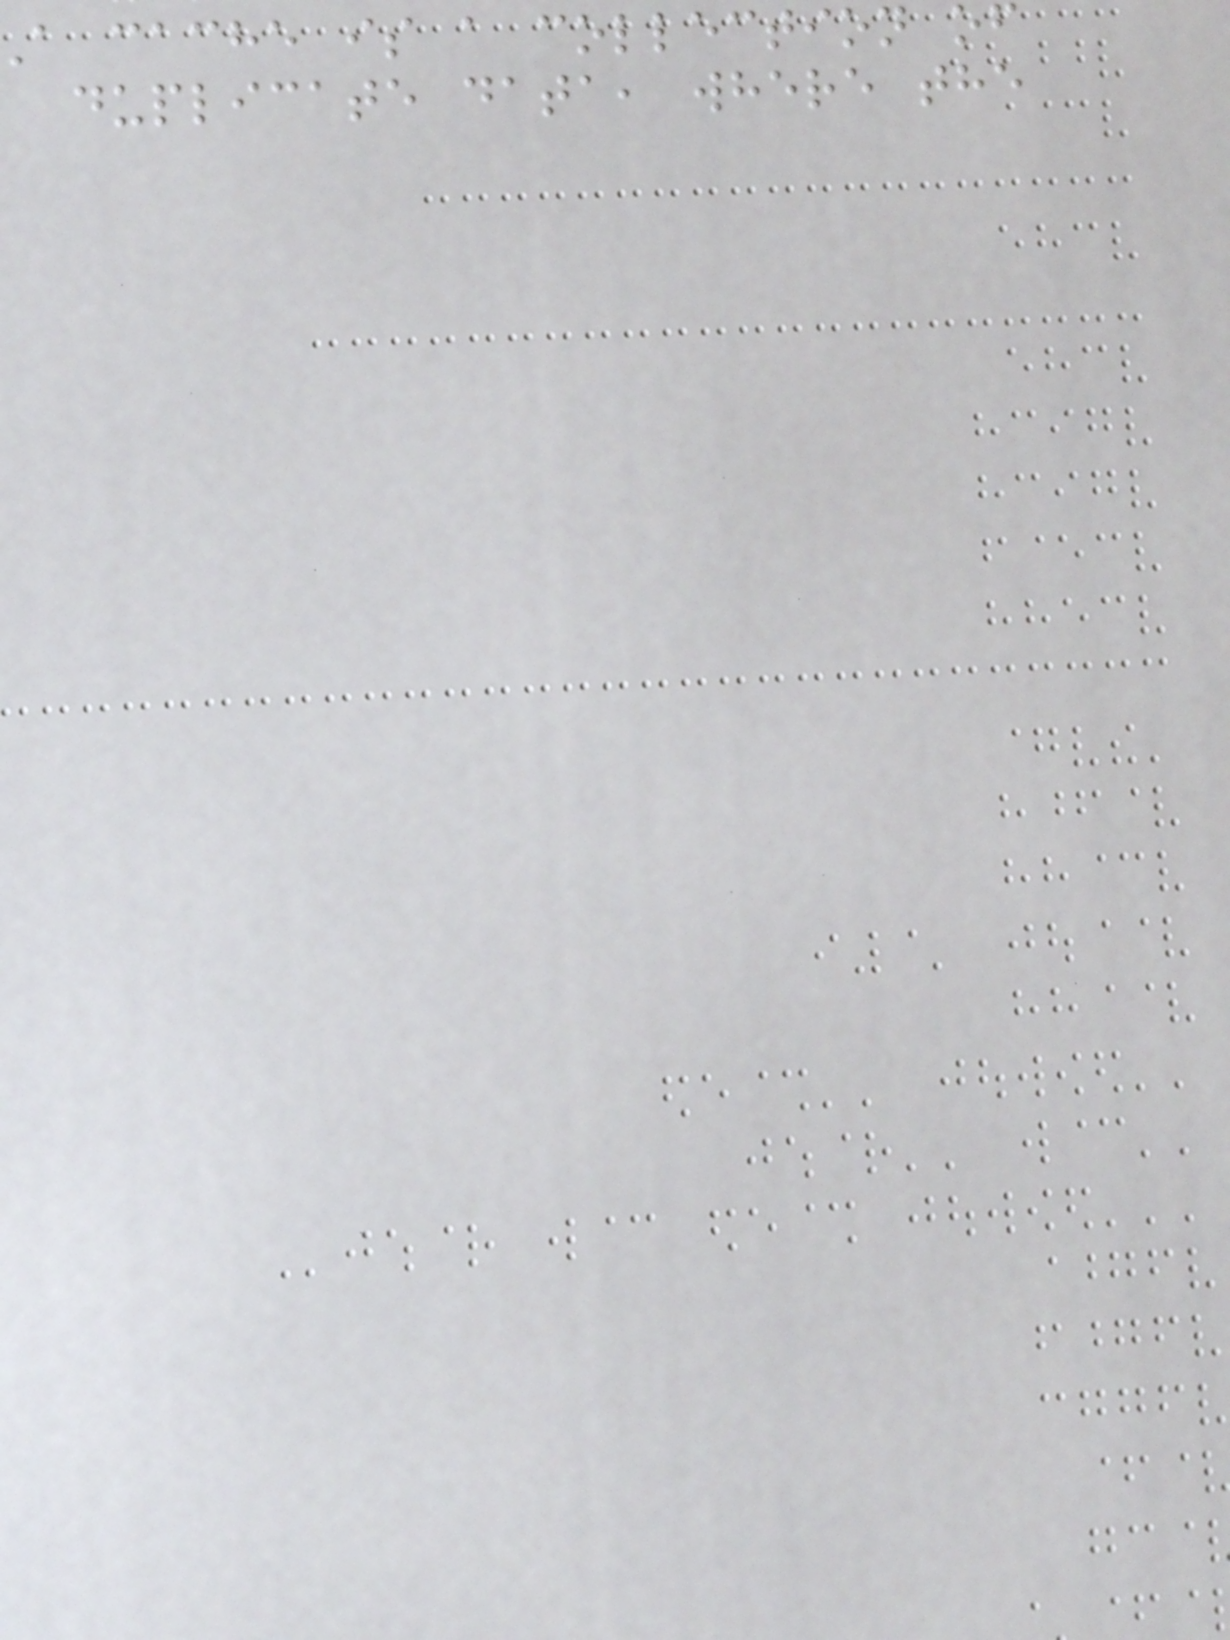a cache is a collection of
duplicate data, where the
